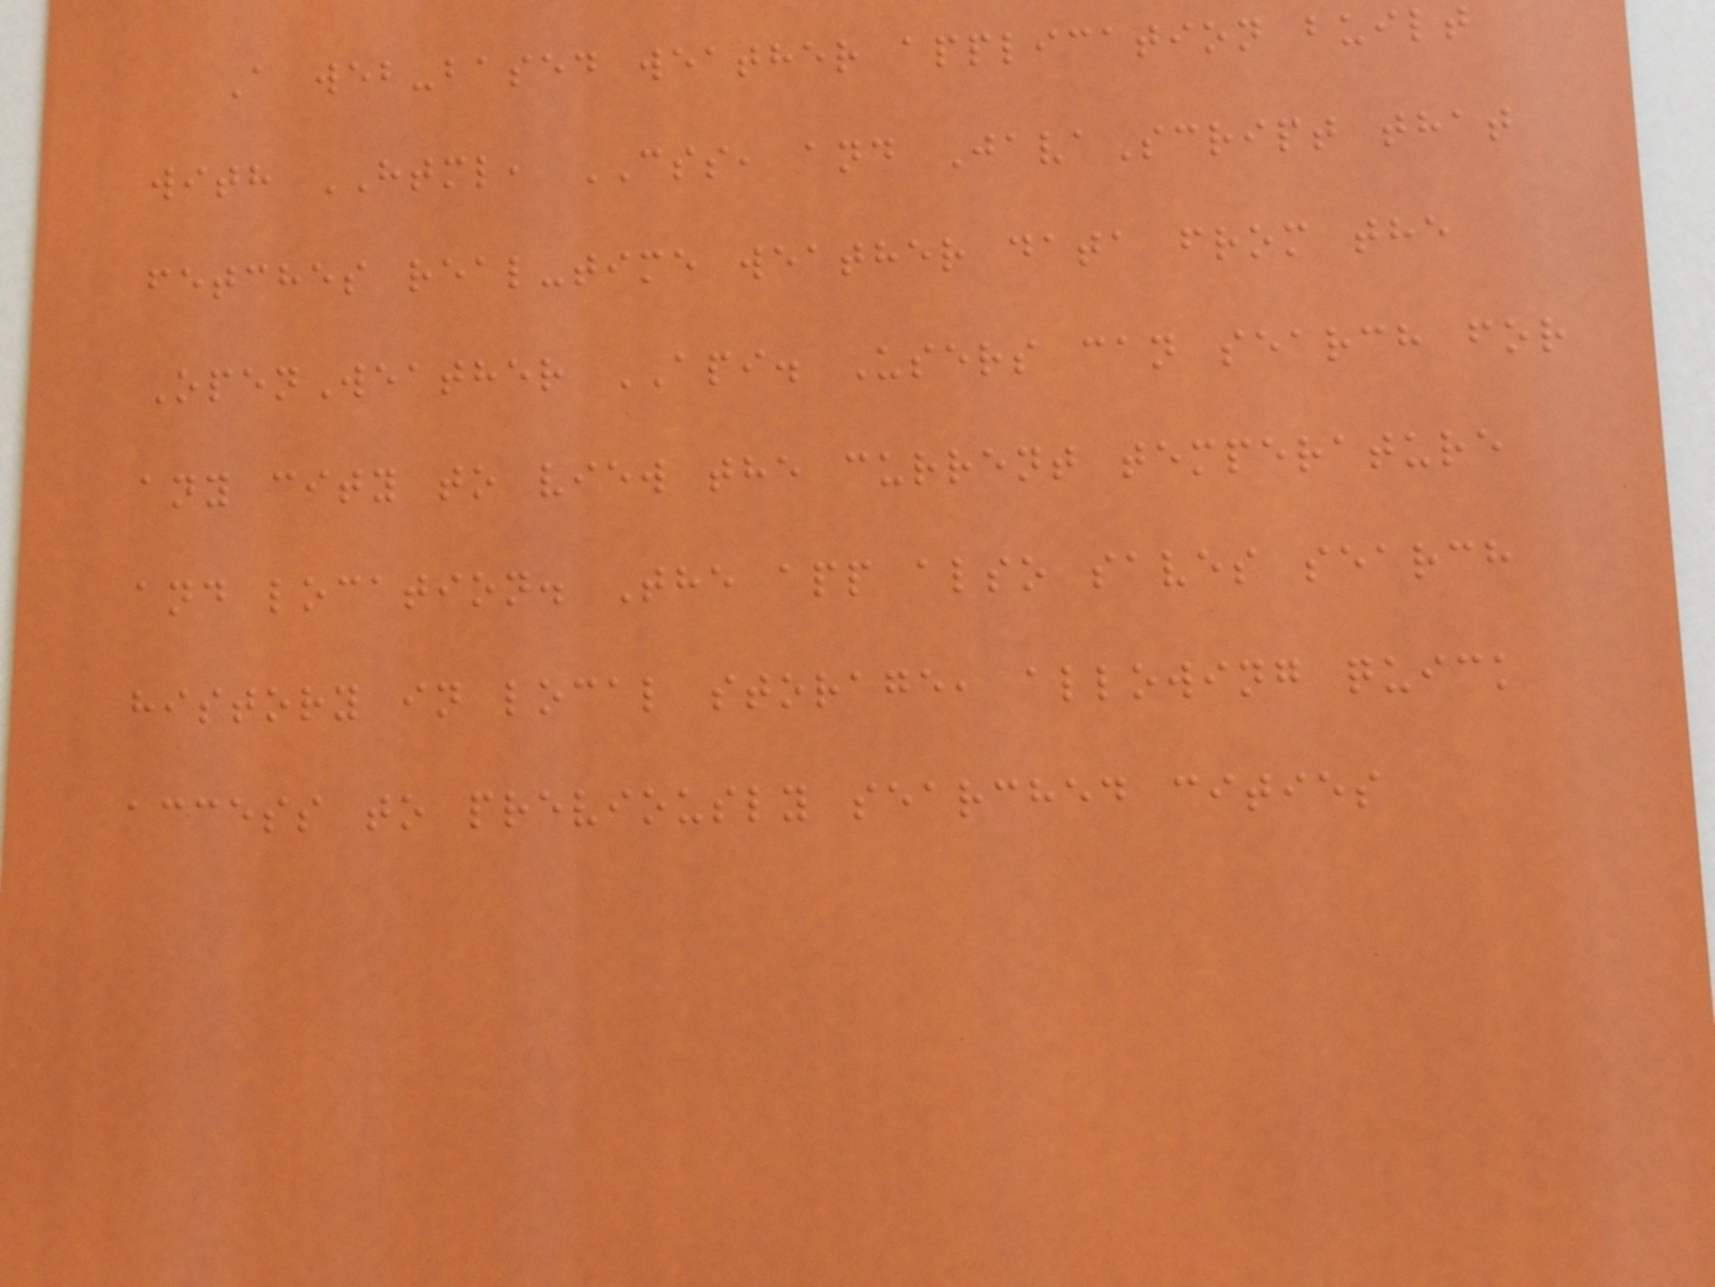A web-based weather application built
with HTML, CSS, and JavaScript that
fetches real-time weather data from the
OpenWeather API. Users can search for
any city to view the current temperature
and location. The app also saves search
history in local storage, allowing quick
access to previously searched cities
